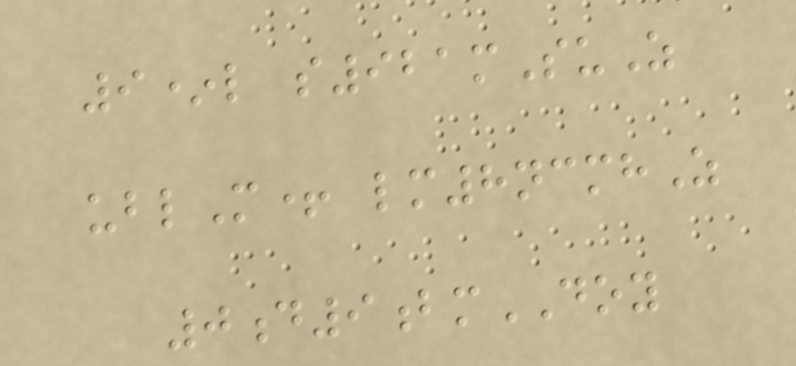9*l s921mSuZ
ublM+ lm8ncmhZ
0d9bmDOY
